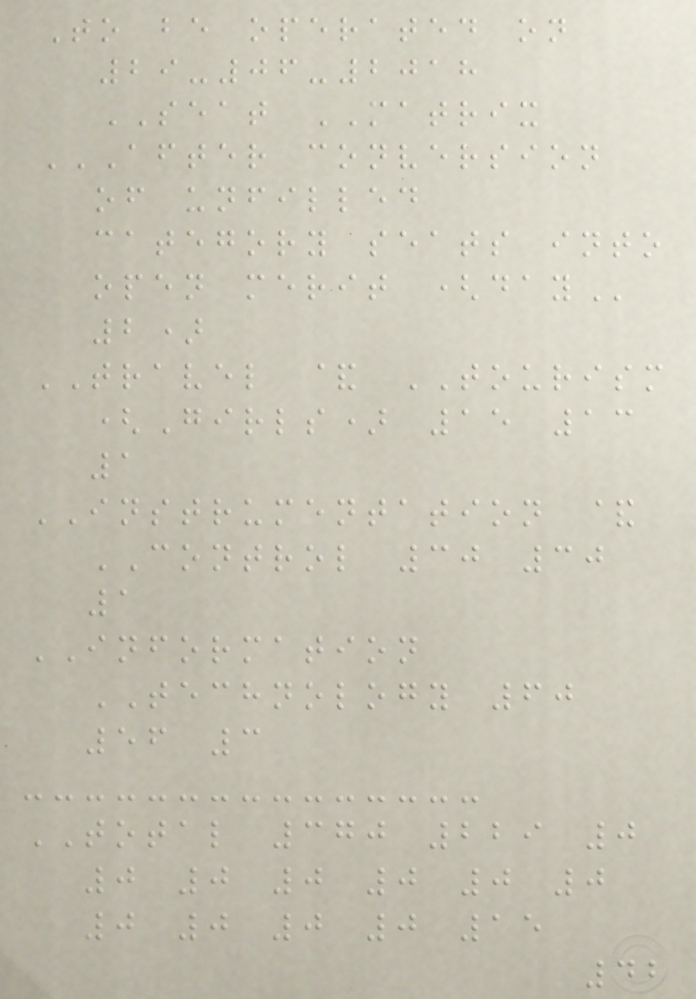To be operated on
29-06-2018
SEAT MATRIX
AFTER CONVERSION
OF UNFILLED
CATEGORY SEATS INTO
OPEN MERIT (DAY
2)
TRAVEL & TOURISM
(Girls) 15 13
1
INSTRUMENTATION &
CONTROL 30 30
1
INFORMATION
TECHNOLOGY 60
56 3
TOTAL 370 229 0
0 0 0 0 0 0
0 0 0 0 15
42
